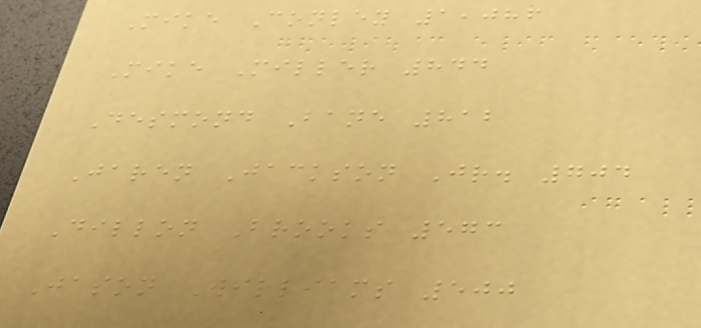Mike Conley 1,086
Mike Miller 844
Desmond Bane 812
Jaren Jackson Jr. 704
Dillon Brooks 573
Jason Williams 500
